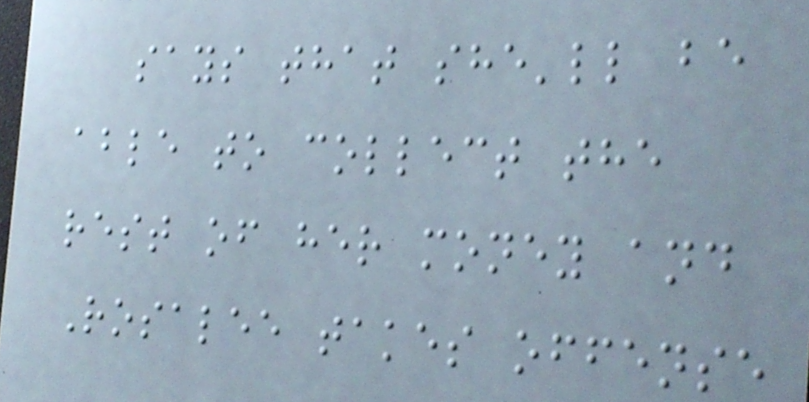says that she'll be
able to collect the
rest of her money and
Rosalee takes offense
